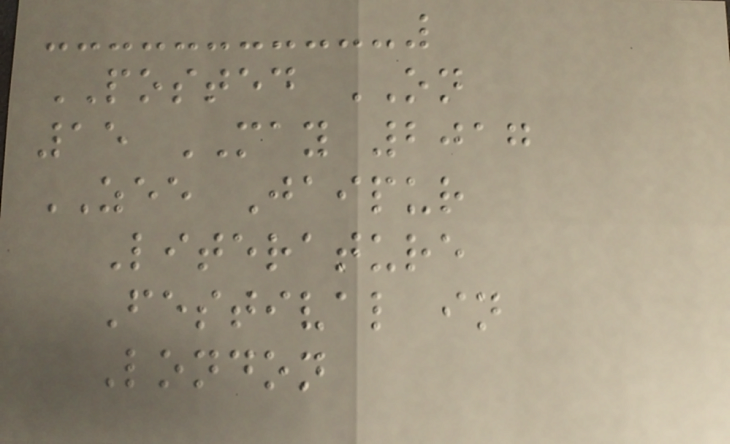POSTED ON
15 MAY 2017
ZEE Jaipur
Literature
Festival in
London
